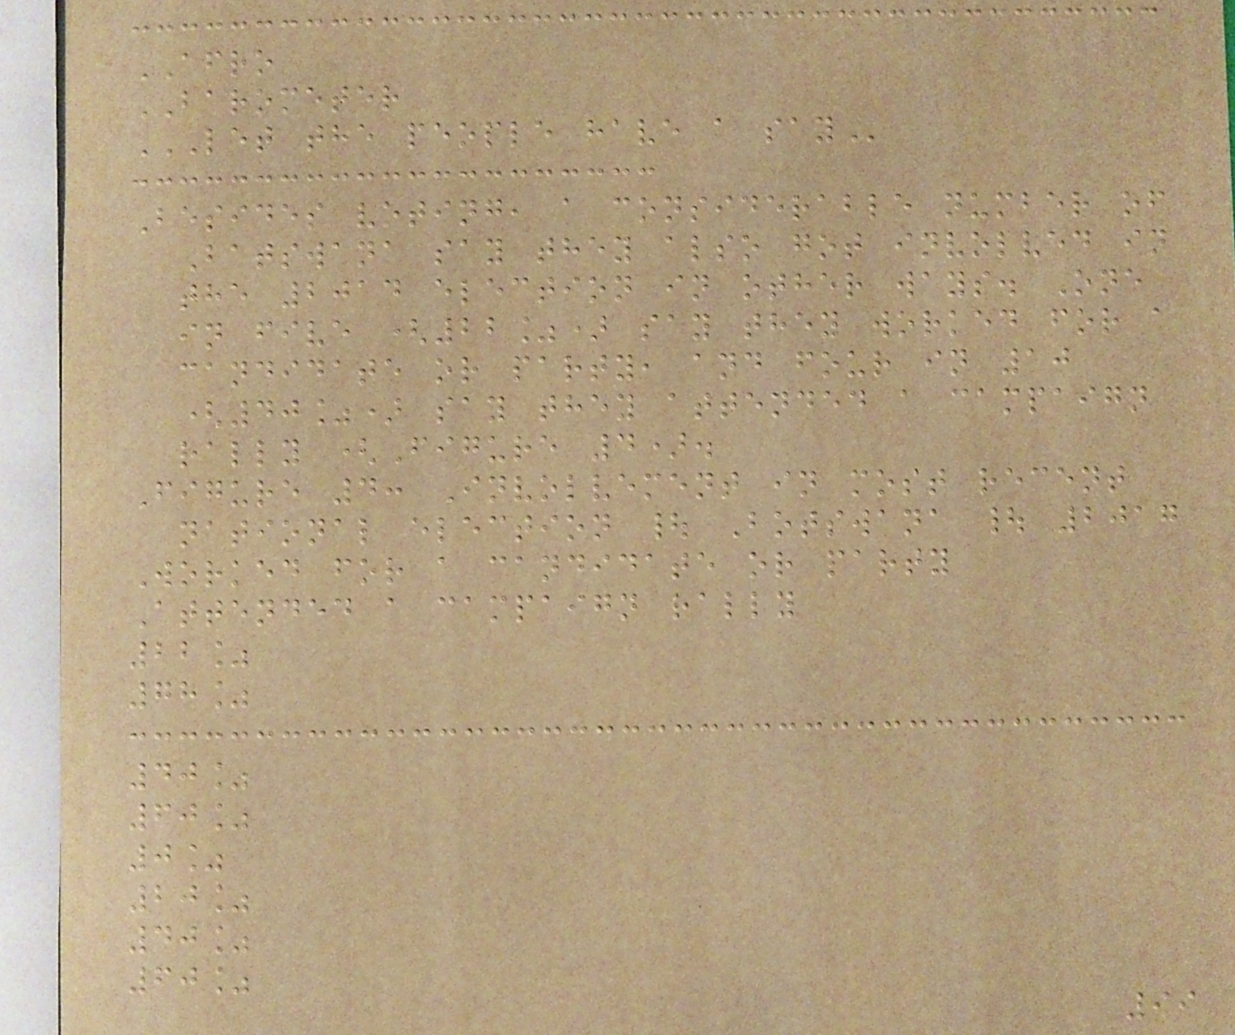AFRO
BAROMETER
LET THE PEOPLE HAVE A SAY
Besides voting, a considerable number of
Batswana say they also got involved in
the 2014 election in other ways. One
in five (22%) say they worked for a
candidate or party, and four in 10
(40%) say they attended a campaign
rally (Figure 4).
Figure 4: Involvement in most recent
national election | Botswana | 2017
Worked for a candidate or party
Attended a campaign rally
22%
78%
40%
60%
0%
20%
40%
60%
99
